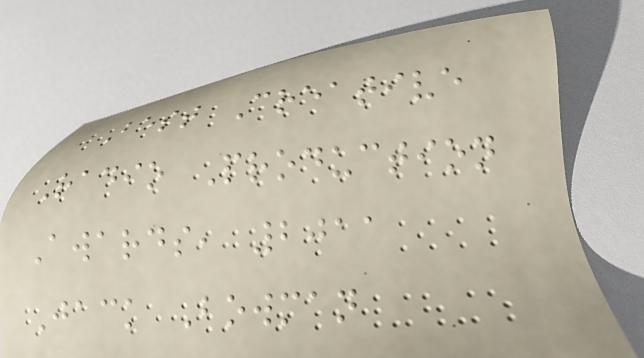Best Creative
Radio Production
Awards, 2011
Jack Bowman
